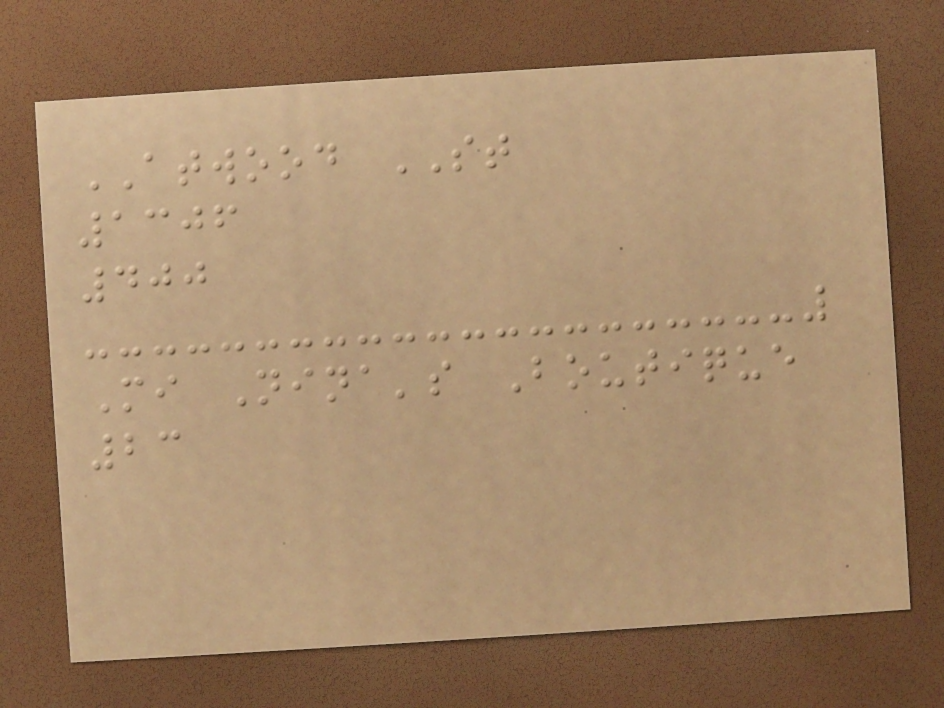ATWOOD ST
1306
400
Mi Nina's Boutique
23
